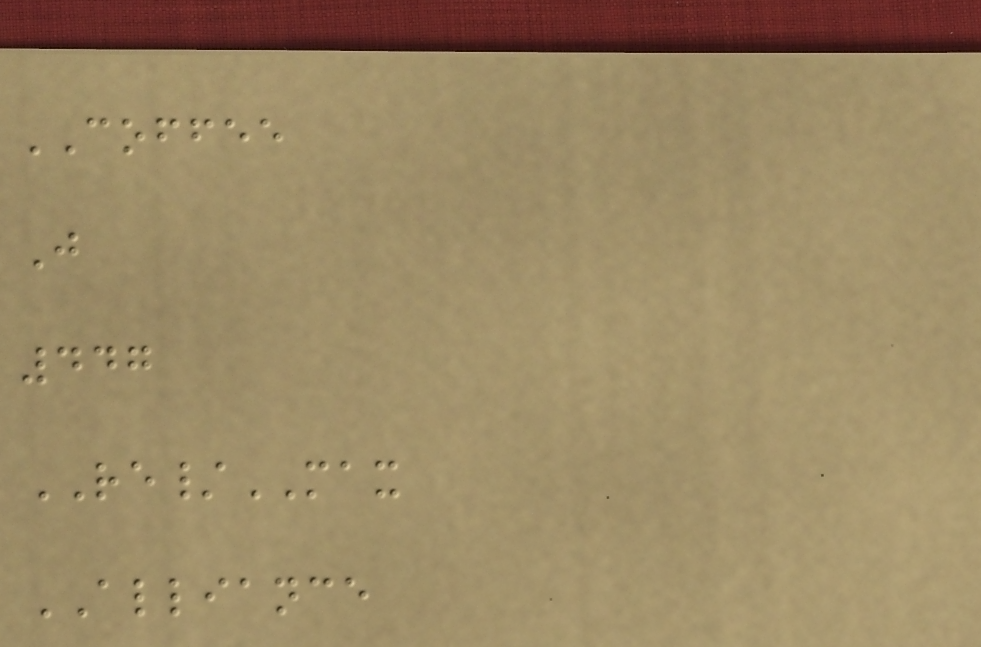COFFEE
J
447
RE/MAX
ALLIANCE
